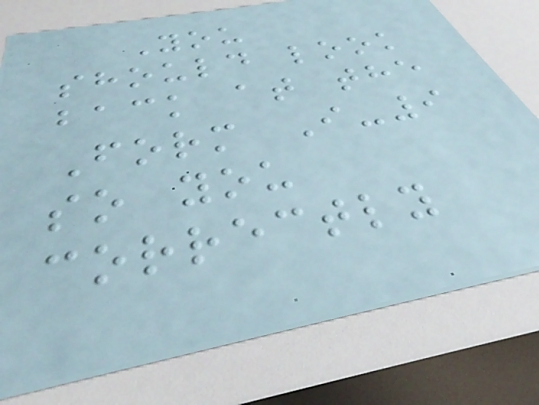You
should look
back at the
Form I-9
so you
correctly
